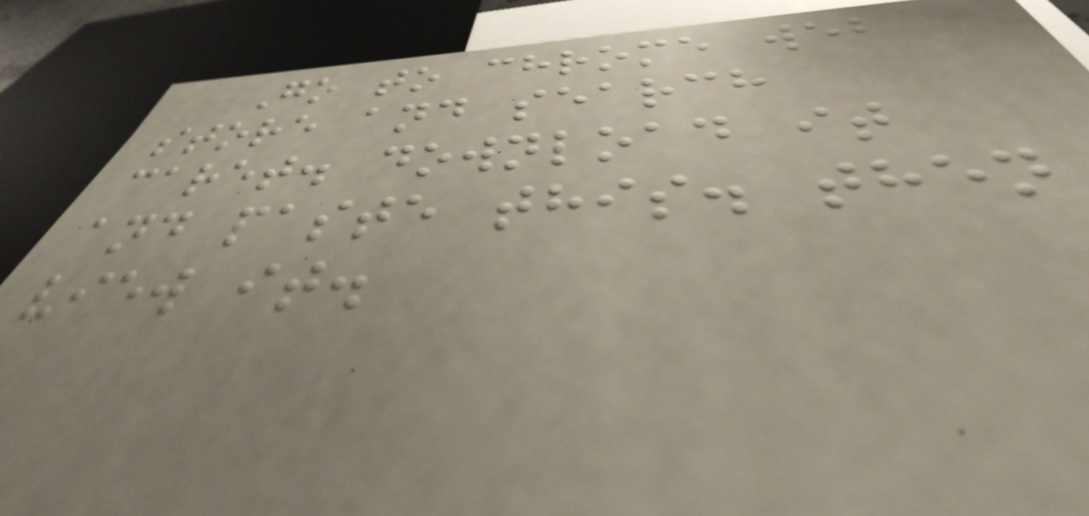Go to chrome web
store and search
caret. download it
and paste this. then
view it.
